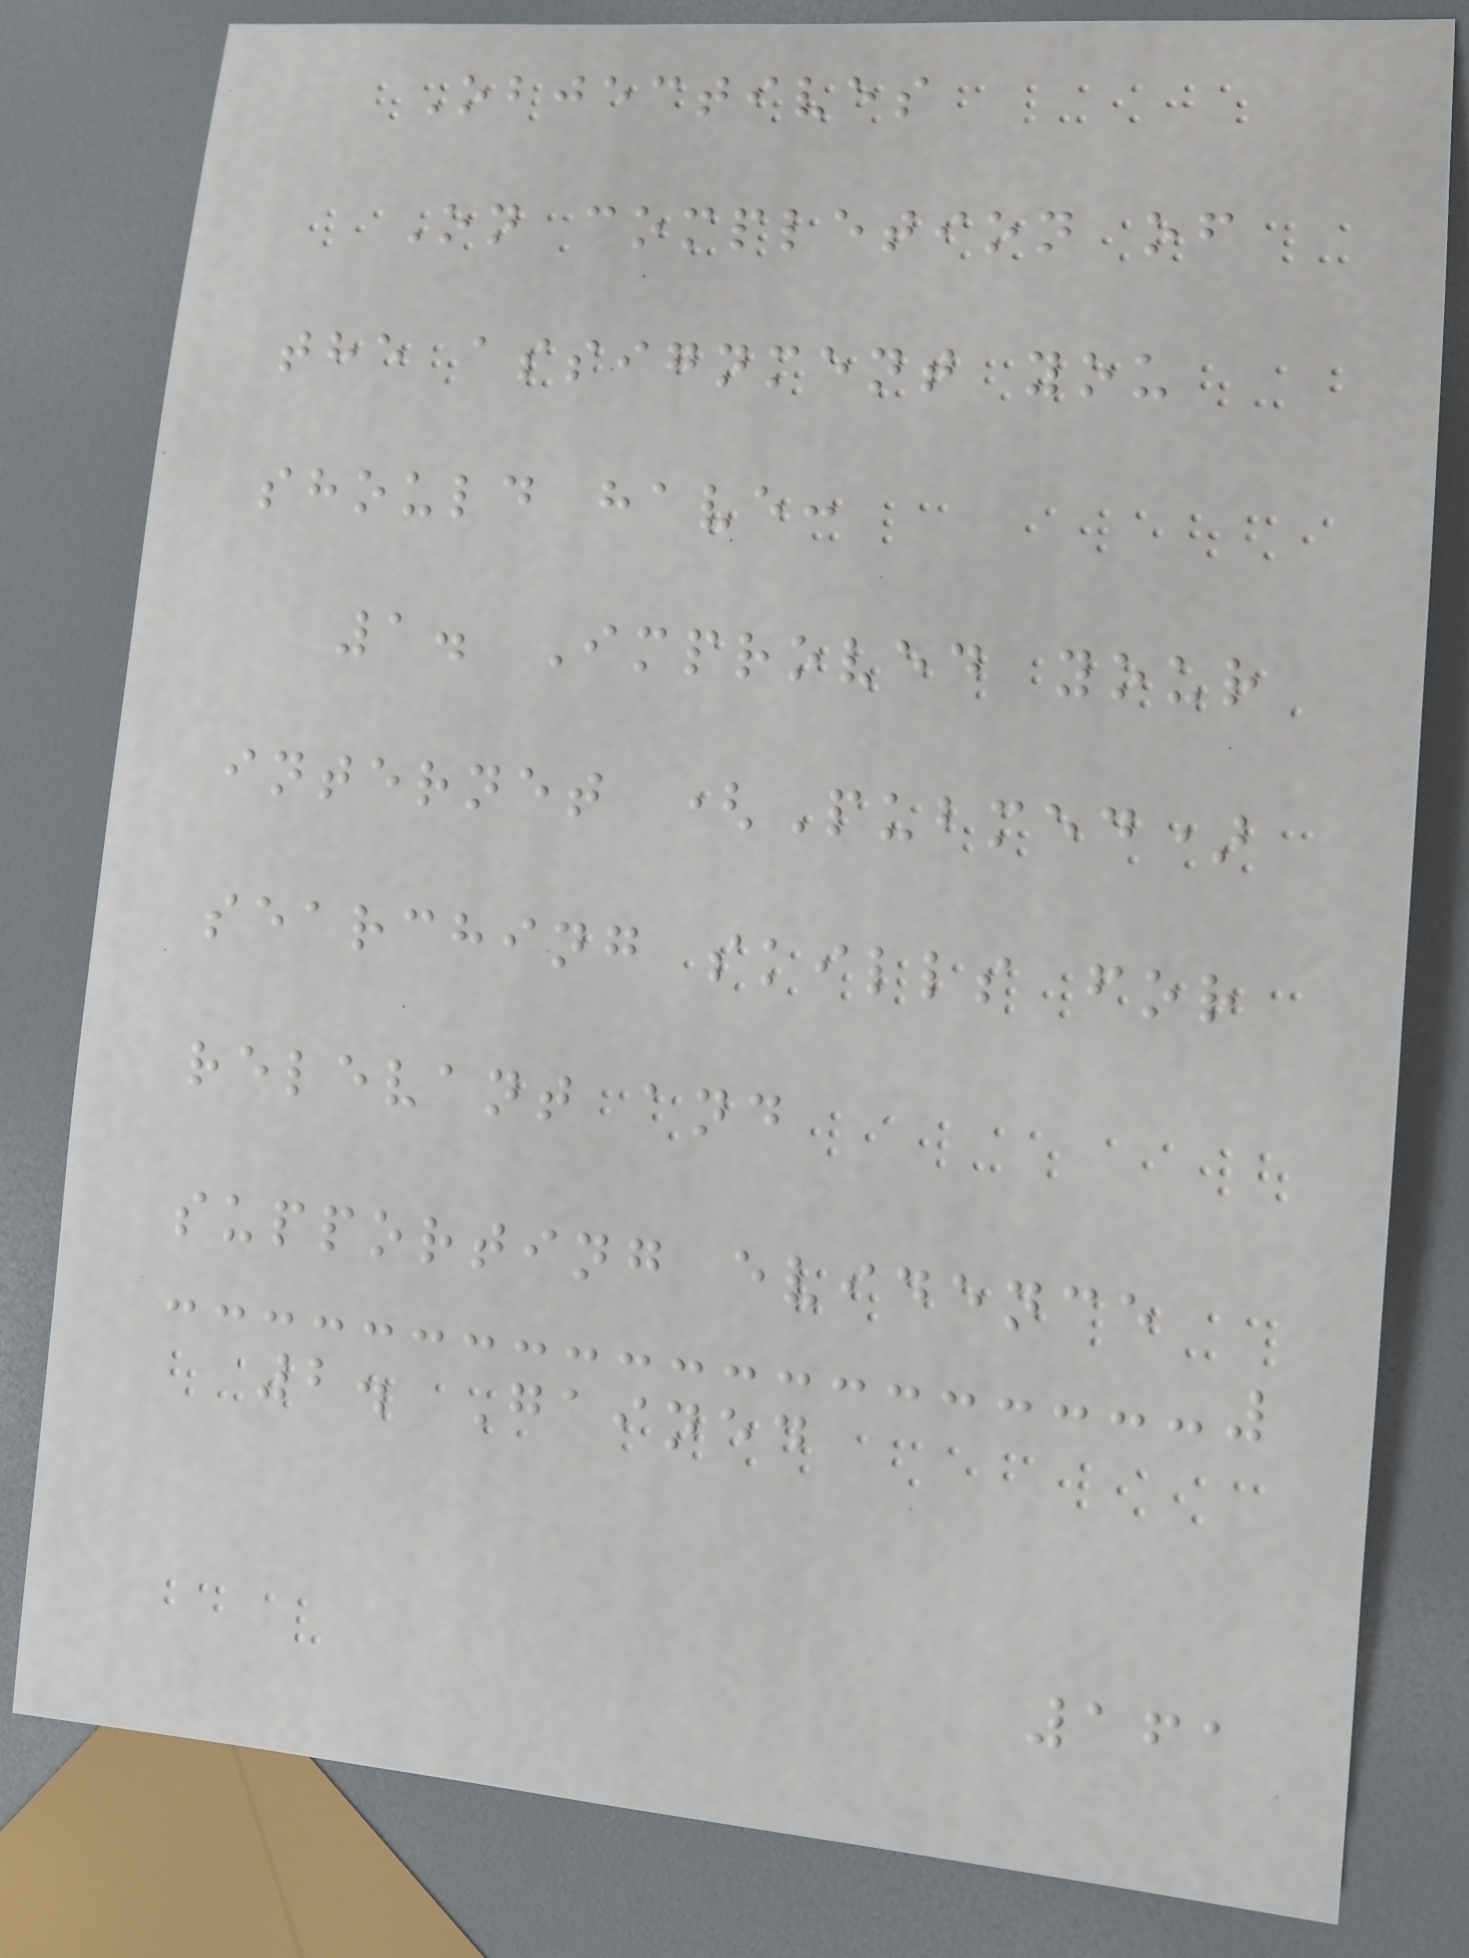Objectives
On completion of
the assignment you
should have:
1. Improved your
internet (Pubmed)
searching skills for
relevant and
supporting evidence
2. Gained
161
